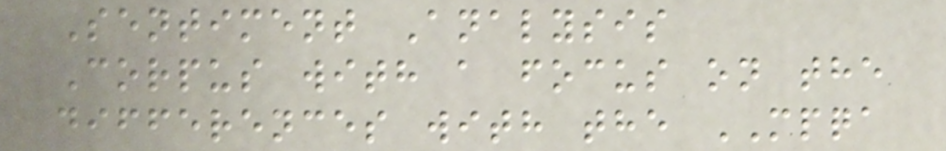Sentiment Analysis
Corpus with a focus on the
differences with the MPQA
